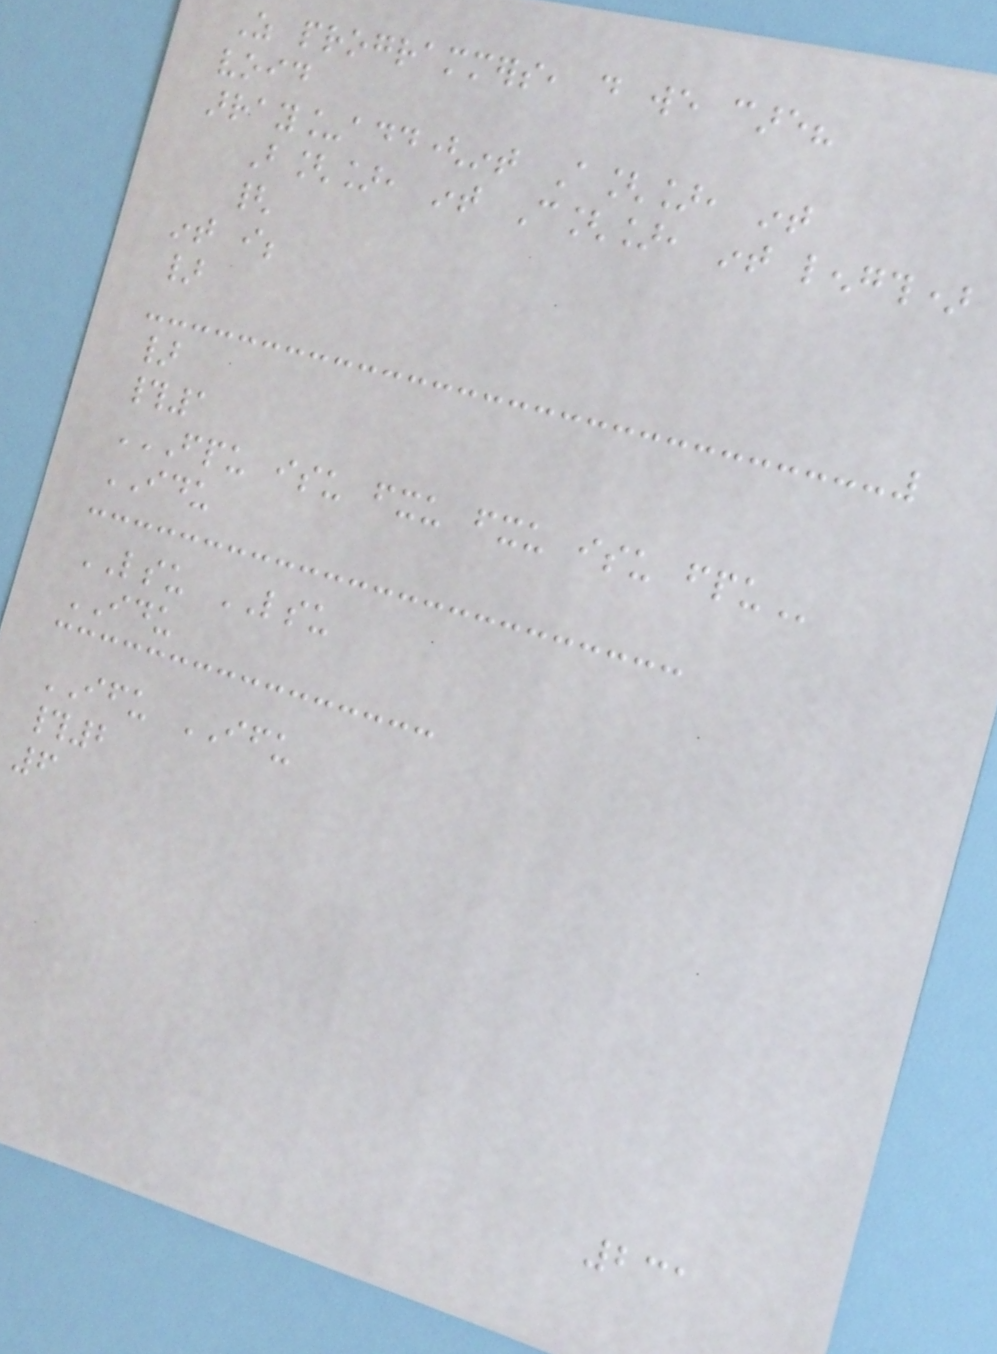As programmers, do we care?
void
array_add(int A[], int
B[], int C[], int length)
{
int i;
}
}
#1
FPU ISU FXU FXU ISU FPU
IDU
LSU LSU
IDU
IFU IFU
#2
6
231
